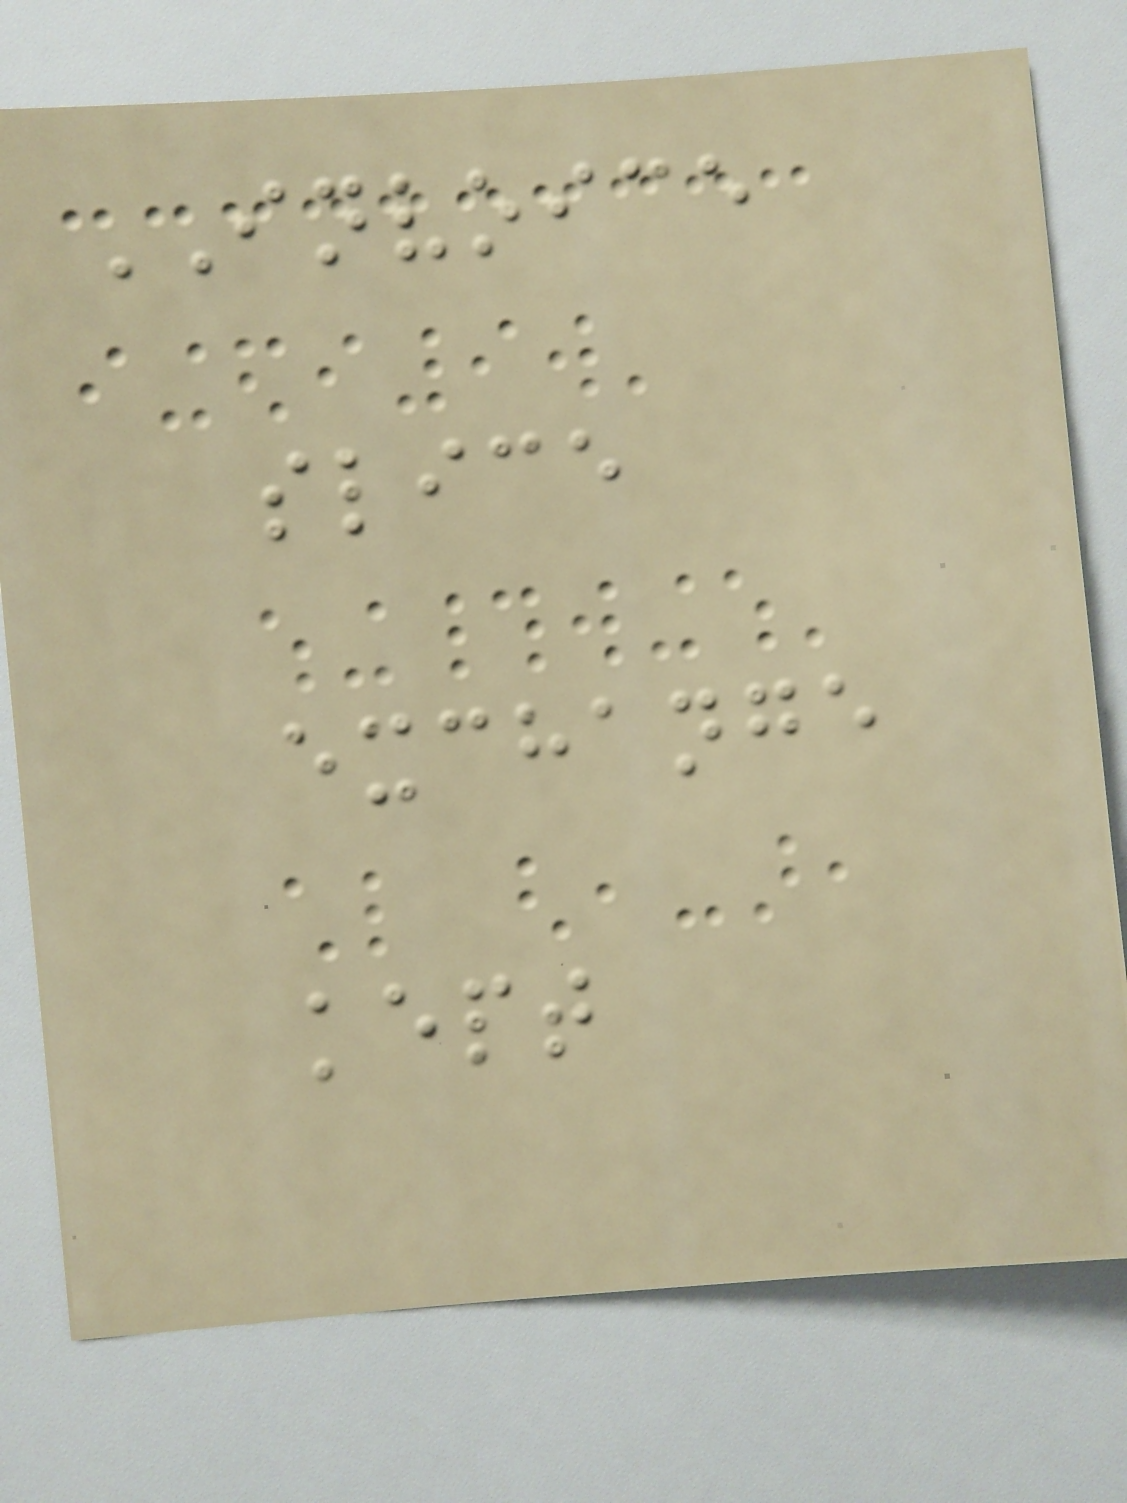INVOICE
slice
exchange
kept
